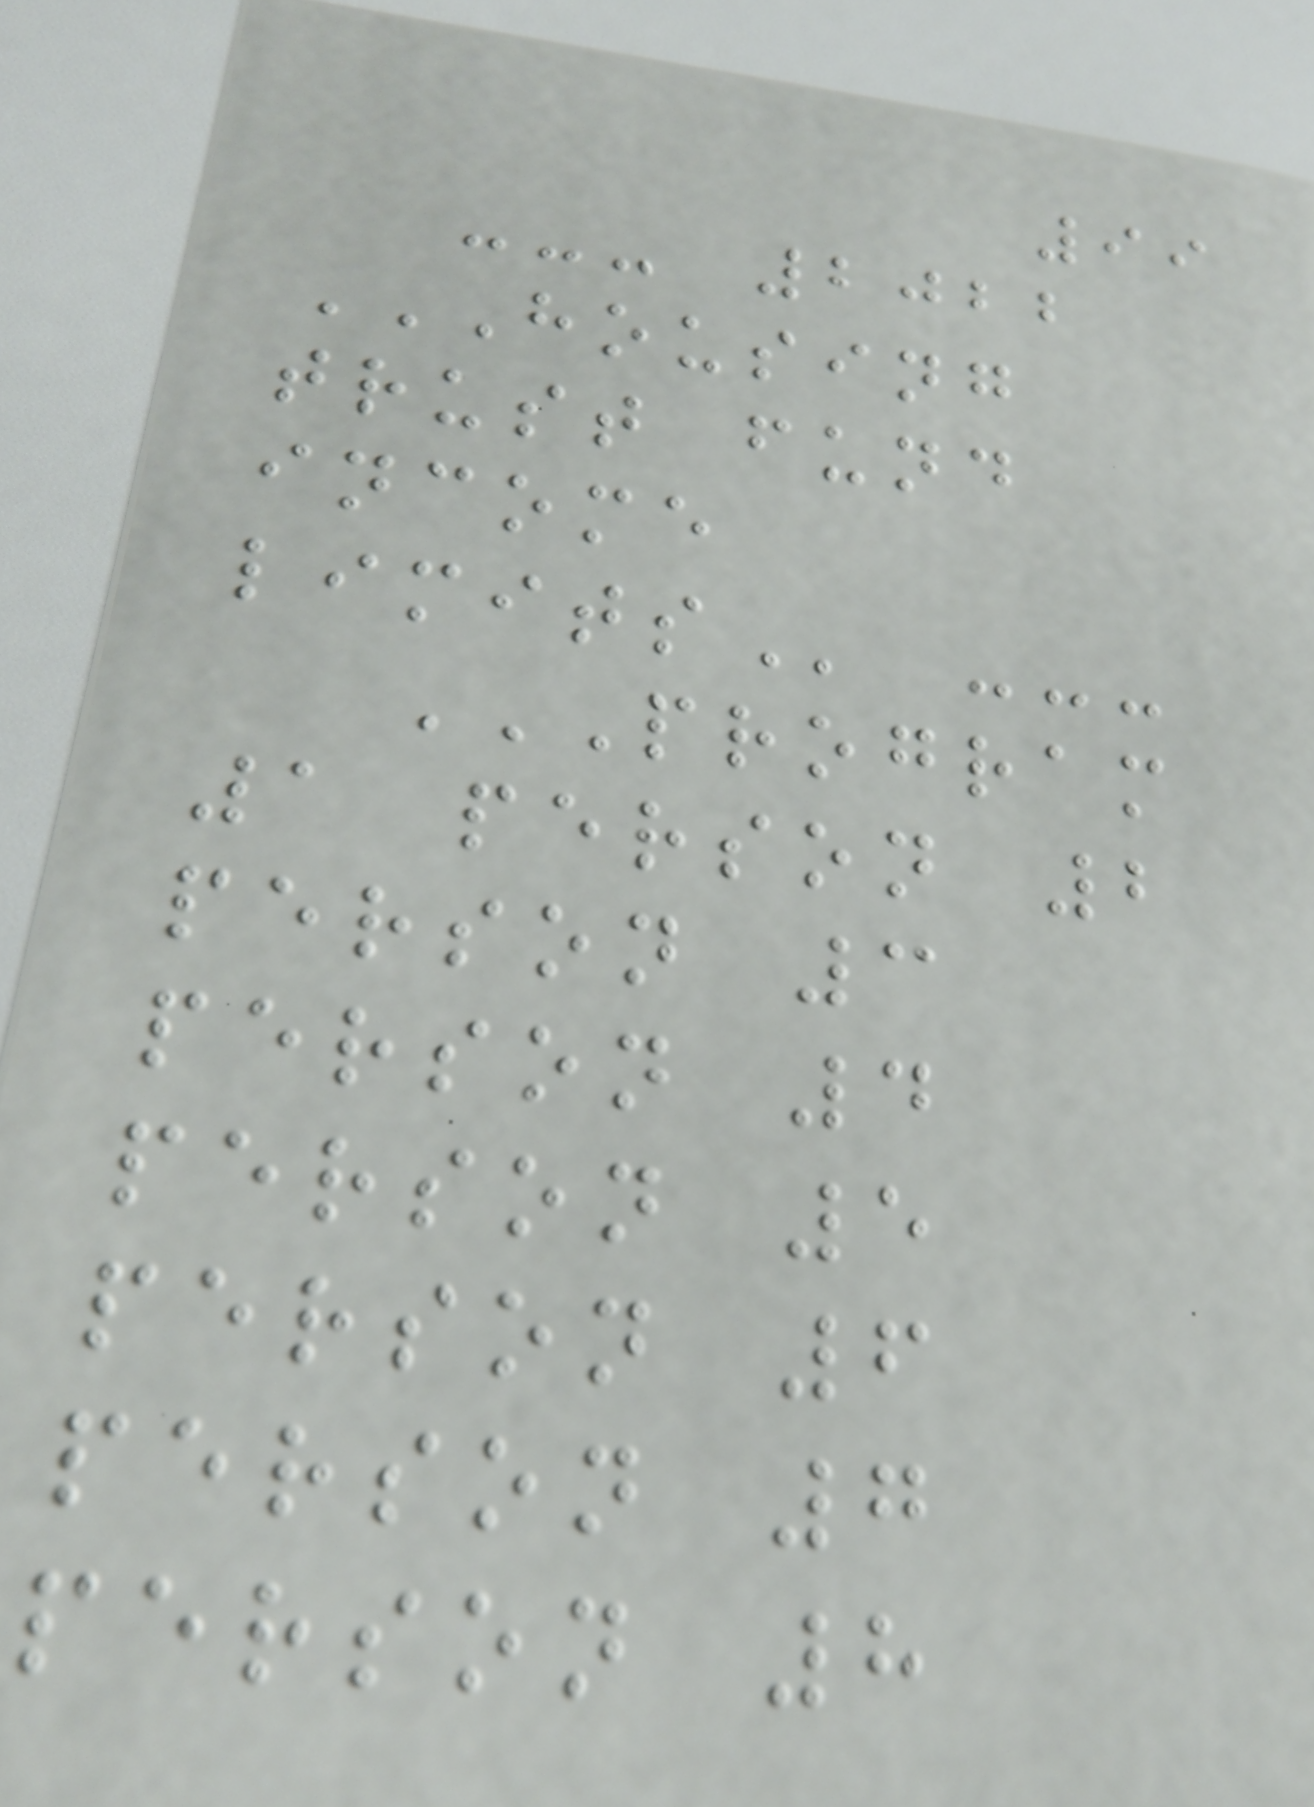99
--- 2022
HOUSING
TRUST FUND
INCOME
LIMITS ---
PROGRAM
1 PERSON 2
PERSON 3
PERSON 4
PERSON 5
PERSON 6
PERSON 7
PERSON 8
